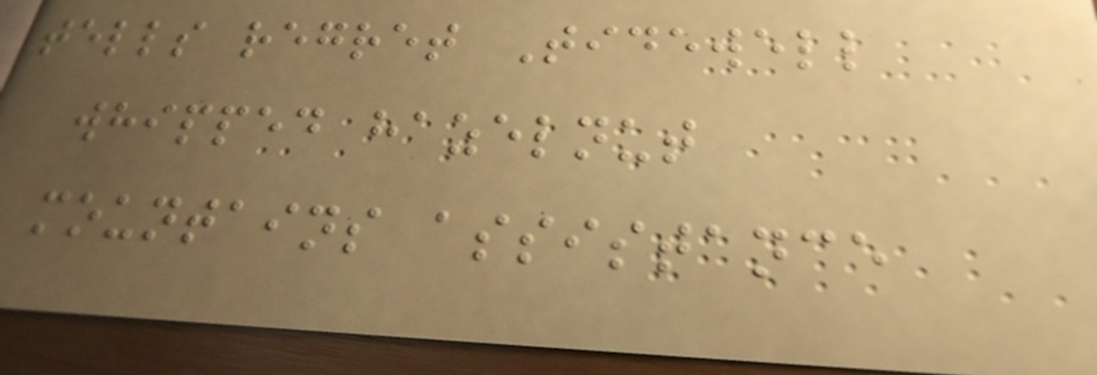tells regret Tidewell
whipped hazelnut
mountains assistance
